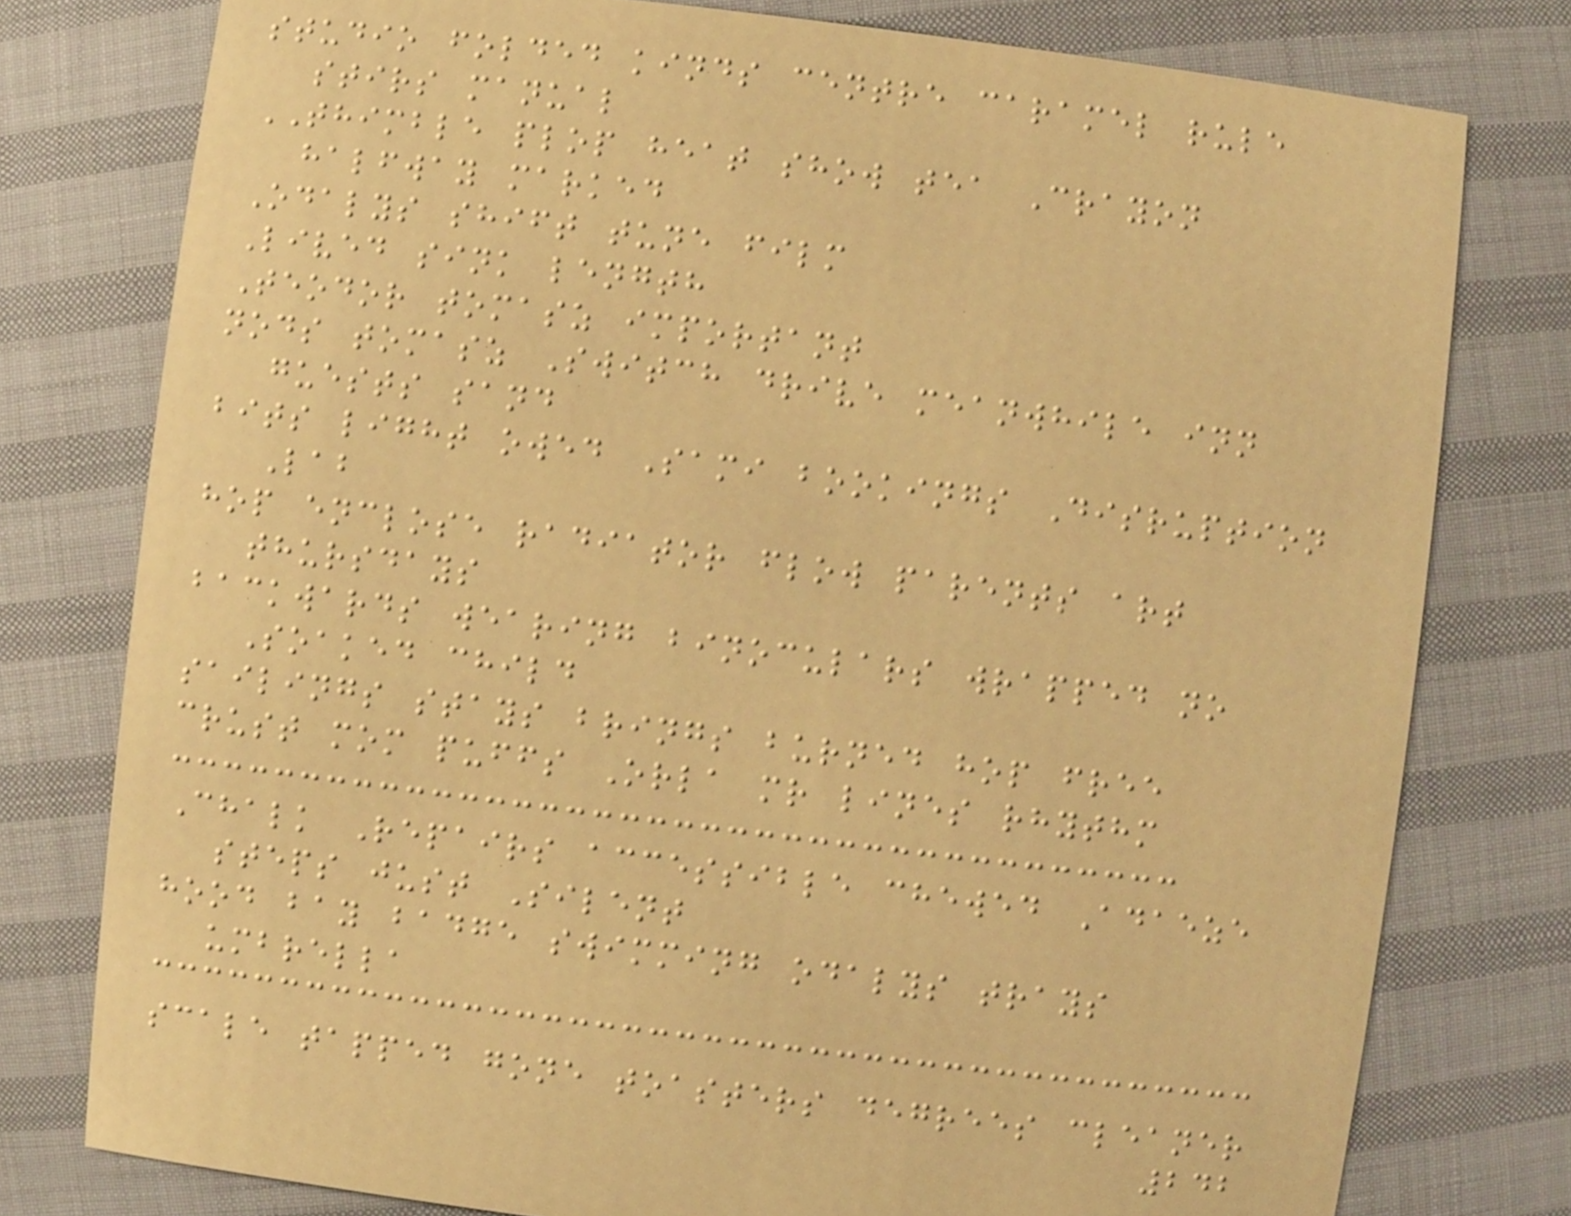studio folded kinds centre caramel rule
stirs manual
THIMBLE plop heat show tea Crayon
halfway marked
Odalys shift tune film
Lived sink length
Teodor tomasz important
nods tomasz Switch drive meanwhile inn
guests sand
bits light owed Sami bookings Disruption
Lab
hop enclose radiator flow parents art
thursdays
backwards wearing binoculars wrapped no
Soaked child
sailings stays brings burned hop free
crust mom puffs Orla mr lines rhythm
Chalk Repairs accessible chewed Adaeze
steps just Silent
hood bay badge swimming odalys trays
umbrella
scale tapped gone toasters degrees cleaner
242
